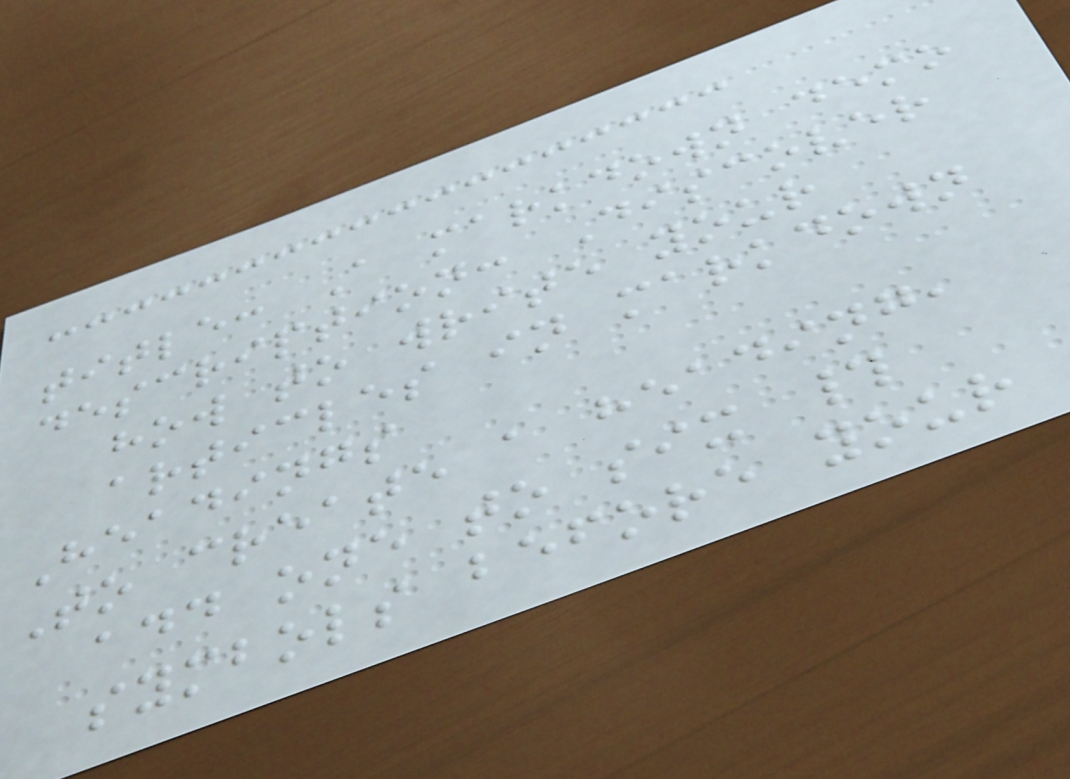title: A markdown demo
description: Discover
how to write your
articles in markdown
Headings
To create a heading,
add one to six #
symbols before your
